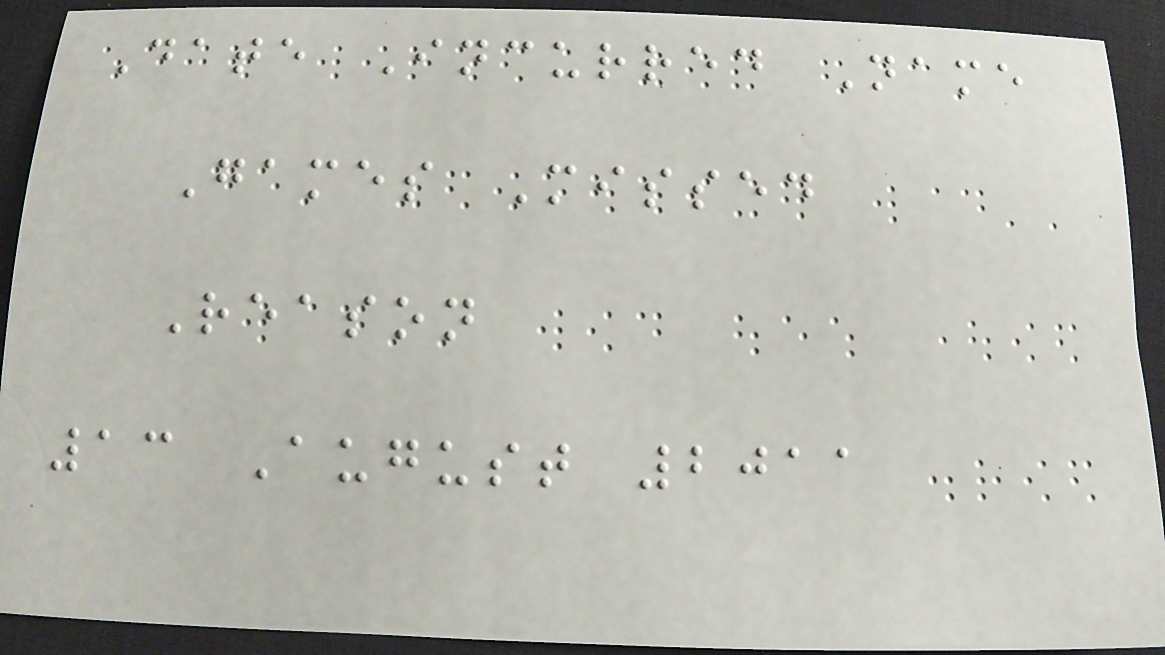Date Incurred Name
Games Missed
Reason
13 August 2011
